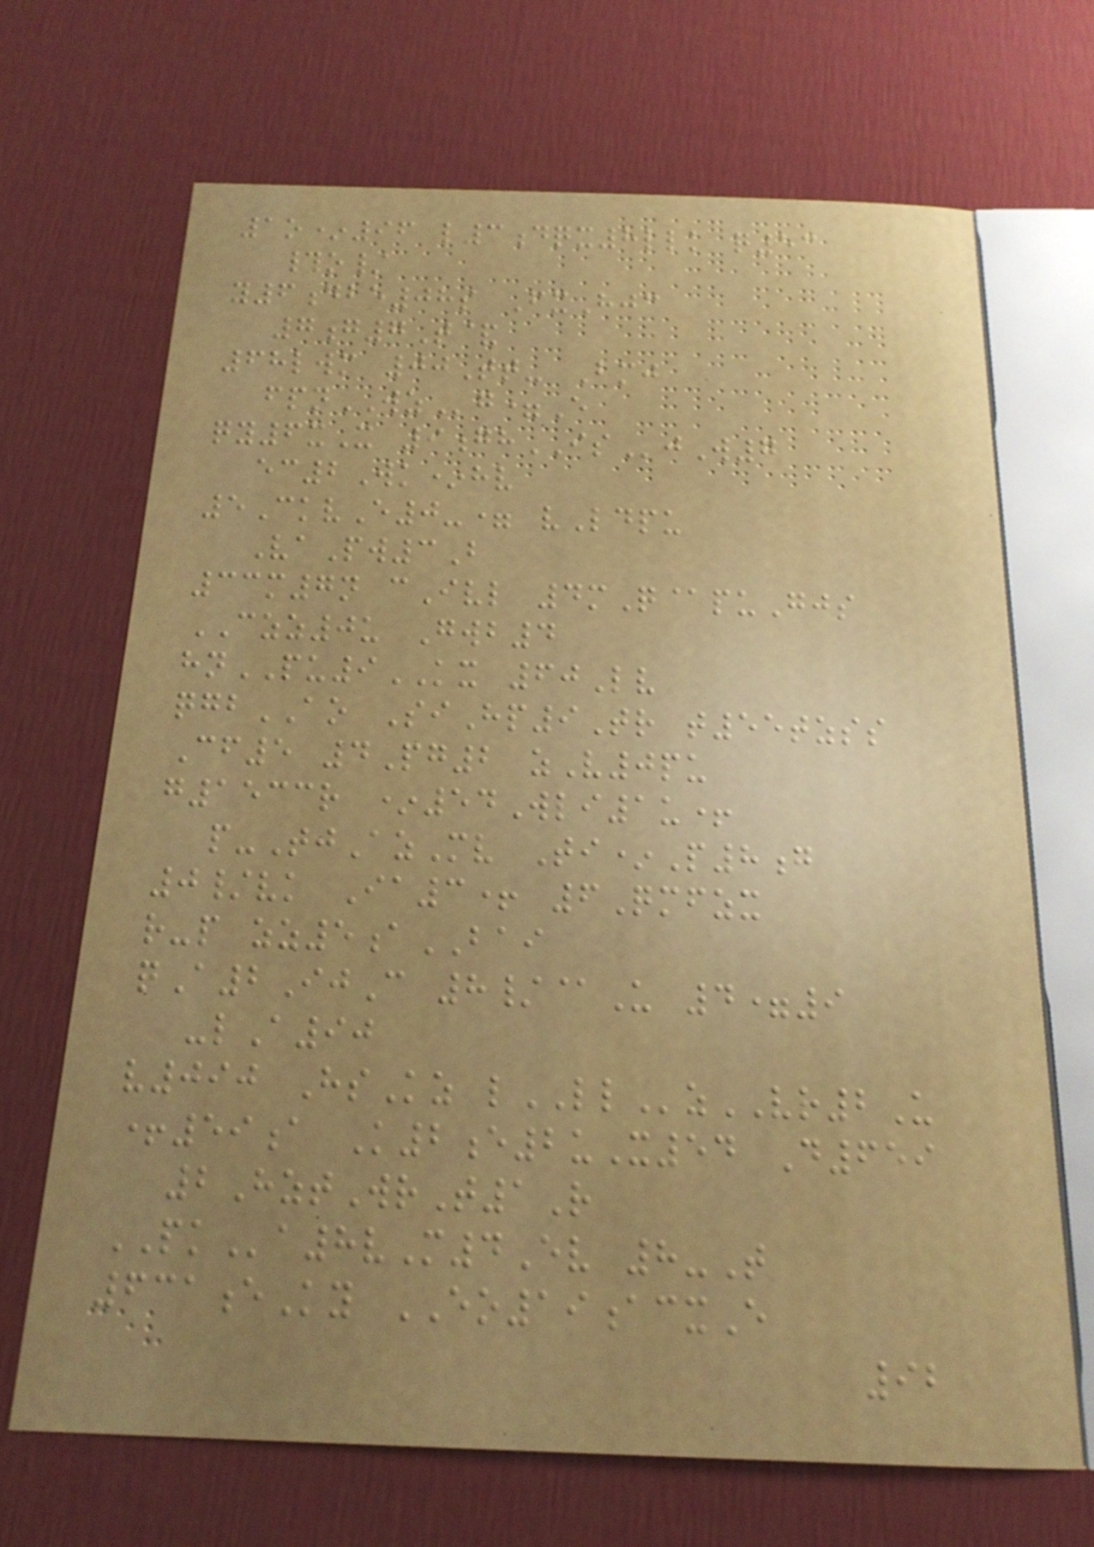1o*96 l3dqx8llk q53
#o/
y6dbe08s FxHjc
7g7T&
68lwm 00Tt- Bmj
fpnWZg=E
qy6xX 9ghISjW7
ec2Wk*hv
5CkvE0-= vLdpu
VaPw3B
33m7n cIvl 4mQ@puGjs
CZZ0u Gwb4
hnPU9KX 60Lv
qgbAO SiHp9Tr t55tzss
Cf5 4Pg2 zV0pu
g1533r *54Wli1u+
p-TjAzMv Ti*P8g
0/vk Ia3+ 6Qmfzx
r-p zz5aBAI
qA2IjC 8/@U 4=9
-lA90
v090 HsKz lLLzVR2U
+59a K2e2uX54 D659
2HztWrT1R
PKa8vM4Ev 8-T
631eKy EO19acxE
92
